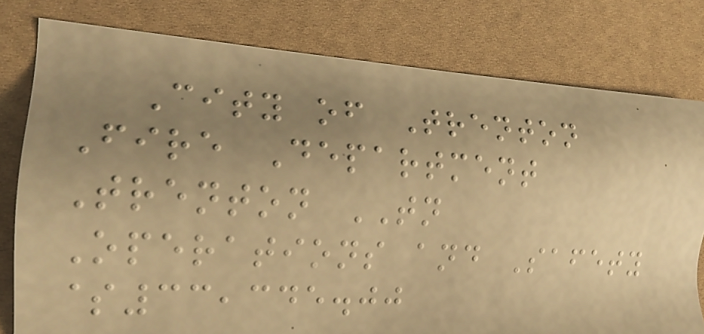City of Trenton
Fire Department
Trenton TN
Operations and Safety
$33,345.00
